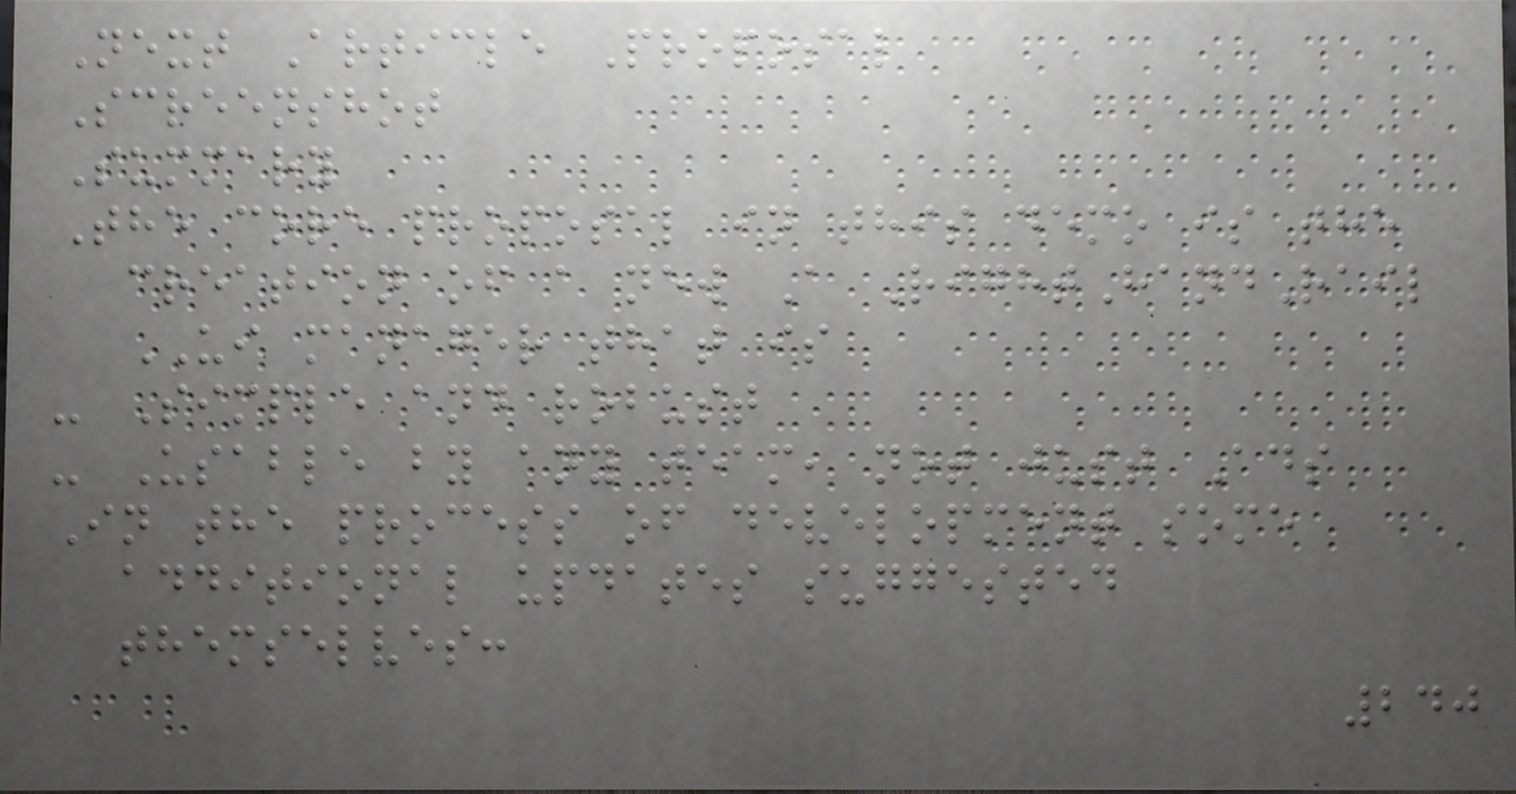Next Article Proposal
Screenshot
Summary
The core proposal in this demo is the
creation of a new A RightHandRail
UI manager that is
- Simple and robust
- Usable by any team, not just Ads
In the process of development some
additional updates suggested
themselves:
240
